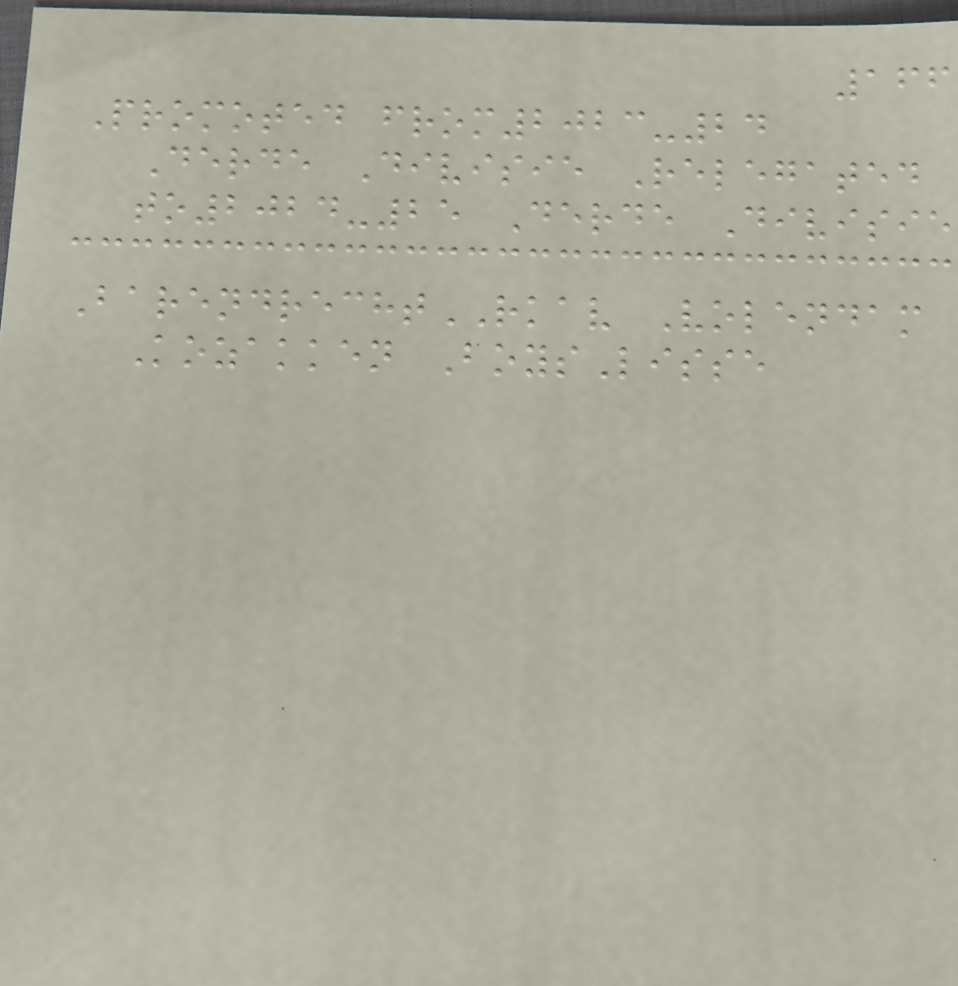166
Promoted from2023-24
Derde Divisie Relegated
to2024-25 Derde Divisie
BarendrechtRKAV Volendam
Kozakken BoysLisse
